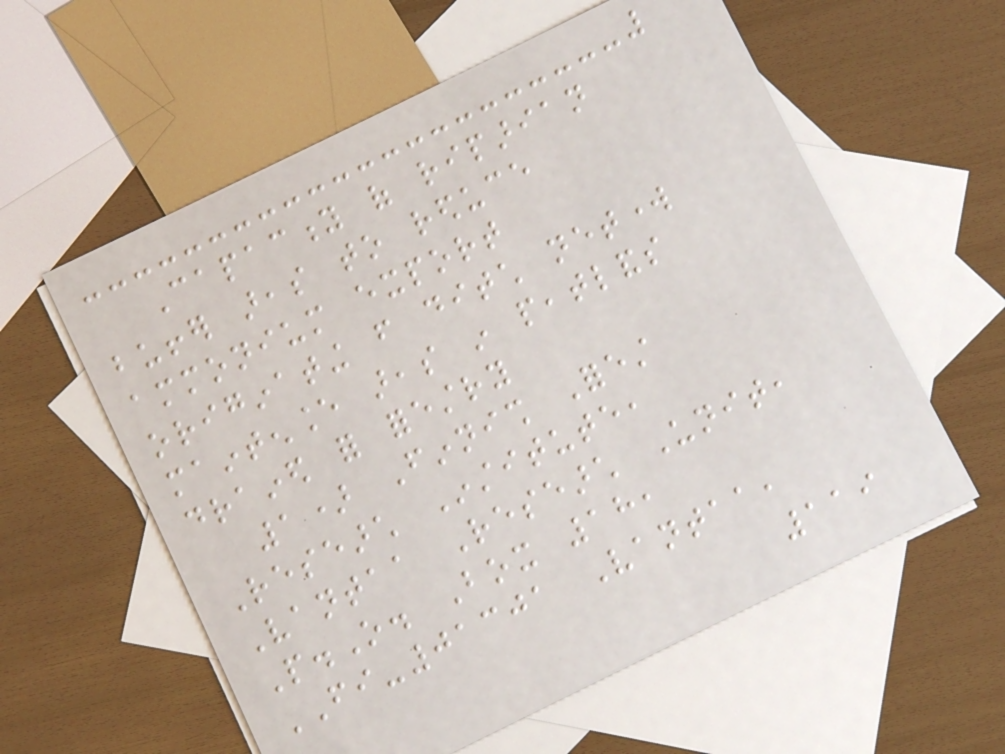Capacity of riparian
buffer areas to reduce
ammonium export
originating from ditch network
maintenance areas in peatlands
drained for forestry
1) Finnish Forest
Research Institute,
Vantaa Research Unit,
P.O. Box 18,
FI-01301 Vantaa,
119
